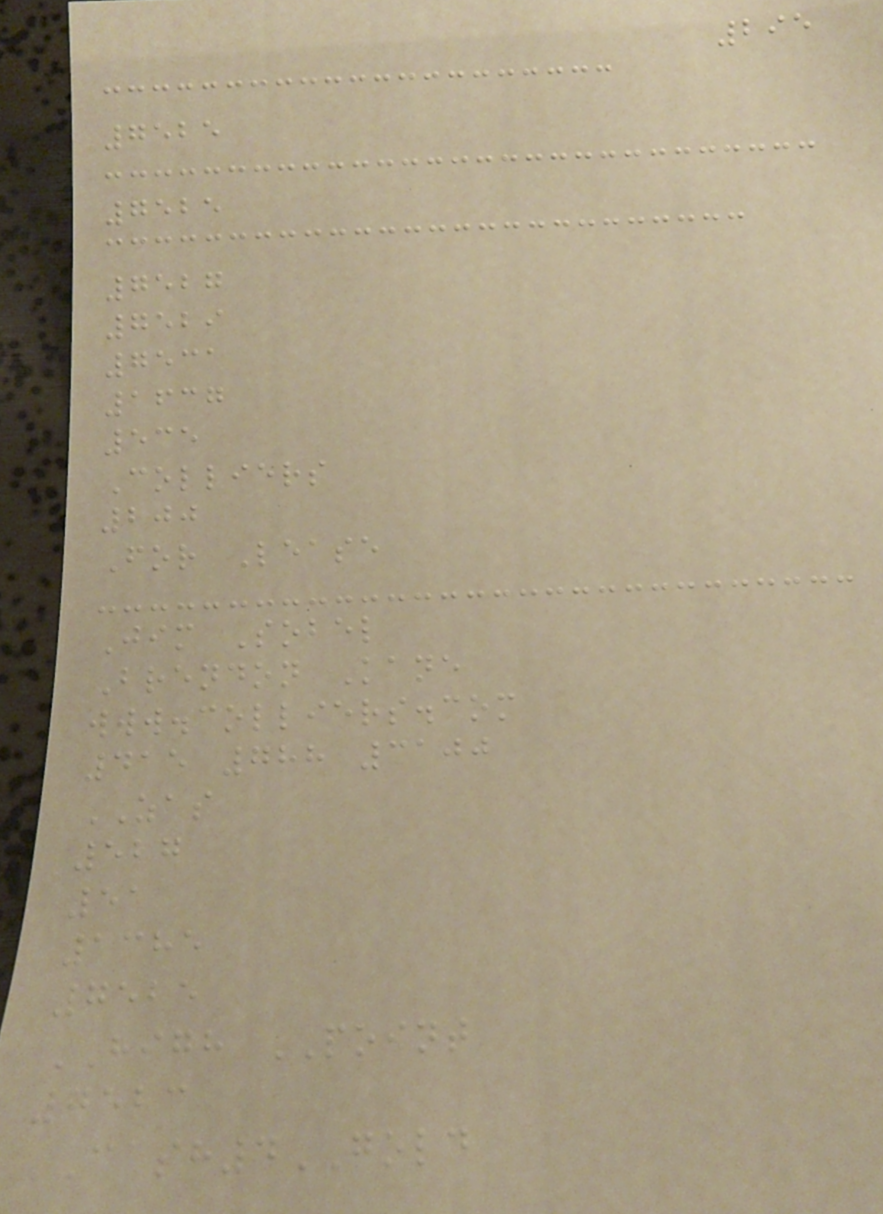295
7525
7525
7527
7529
7531
1637
535
Colliers
200
For Lease
Jim Sobel
Brendon Kane
www.colliers.com
415 788 3100
ZAS
527
51
1385
7525
HIGH POINT
7523
CASH4GOLD
